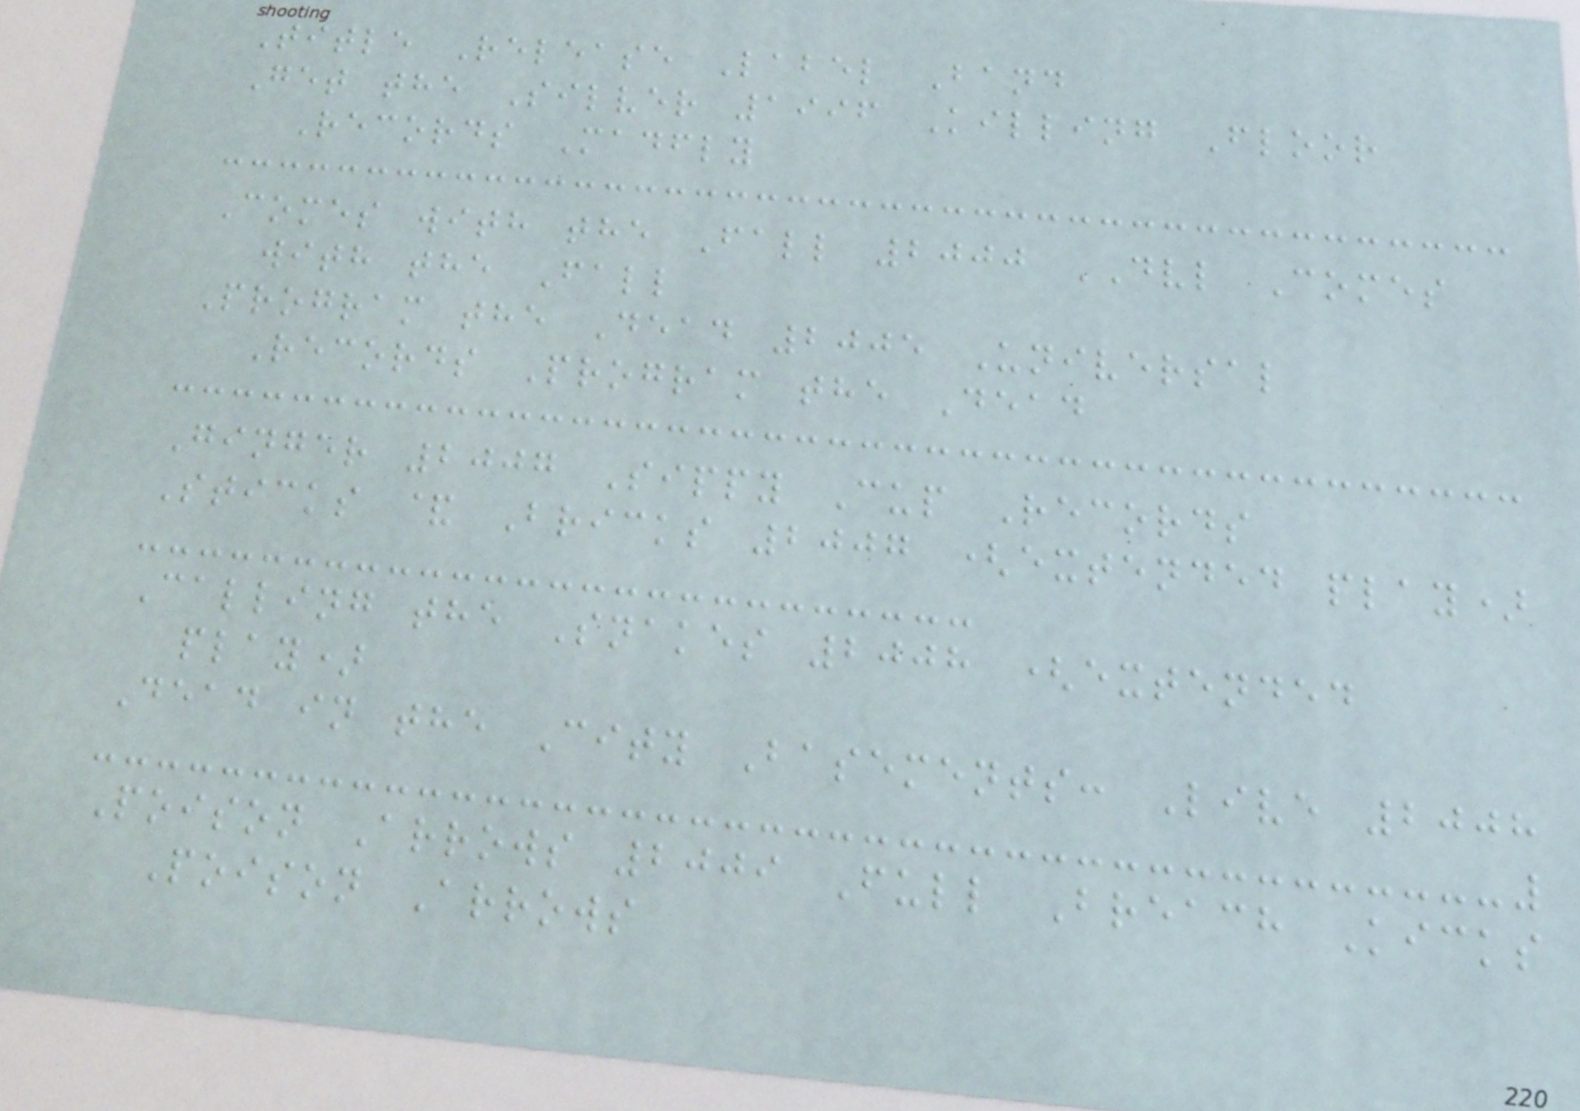Title Release Label Band
Get the Silver 1996 Killing Floor
Records Madfly
Comes with the Fall 2000 DVL Comes
with the Fall
Program the Dead 2005 Universal
Records Program the Dead
Ginger 2007 Sippy Cup Records
Sticks & Bricks 2007 (extended play)
Calling the Snakes 2008 (extended
play)
Dead in the City Basements: Live 2008
Poison Arrows 2009 Full Breach Kicks
Poison Arrows
